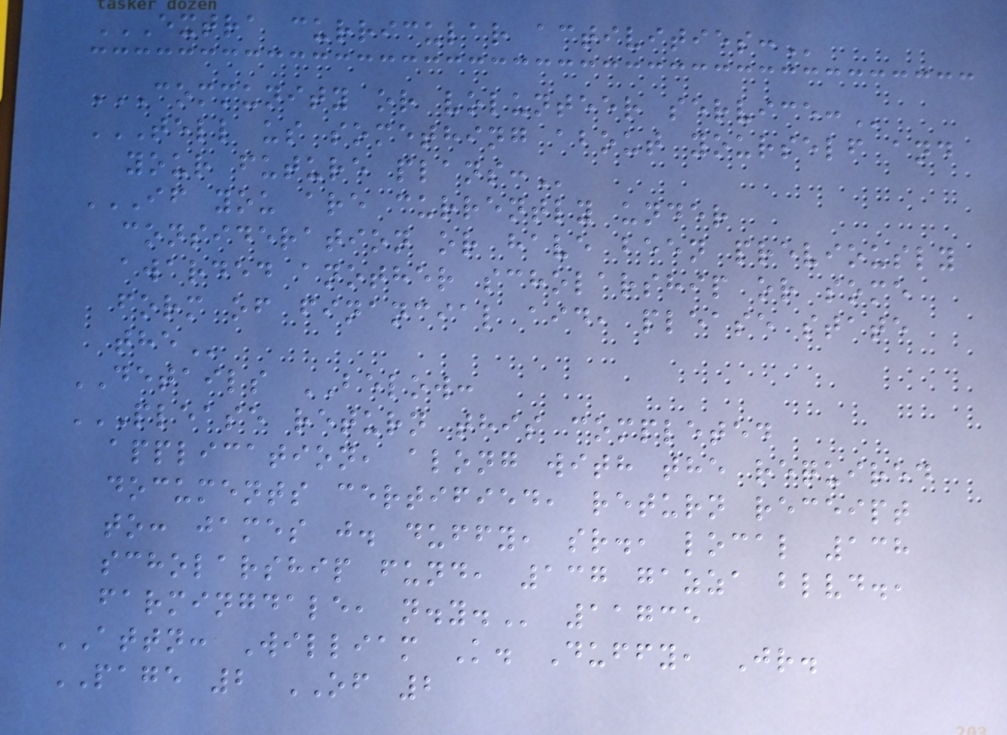EXTRA CURRICULAR ACTIVITIES:
COMMUNITY OR VOLUNTEER SERVICE:
TELL US SOMETHING ABOUT YOURSELF AND
YOUR FUTURE PLANS:
IF YOU ARE CURRENTLY UNDER
CONSIDERATION OR HAVE BEEN PREVIOUSLY
AWARDED ANOTHER SCHOLARSHIP OR SOME
FORM OF FINANCIAL AID, PLEASE STATE
THE
DETAILS BELOW:
PLEASE RETURN THIS COMPLETED
APPLICATION, ALONG WITH THE REQUIRED
DOCUMENTS CERTIFIED, RETURN RECEIPT
TO: JAMES J. DUFFY, SR., LOCAL 138
SCHOLARSHIP FUND, 137 GAZZA BLVD.,
FARMINGDALE, N.Y. 11735
ATTN: William K. Duffy, Jr.
PAGE 2 OF 2
